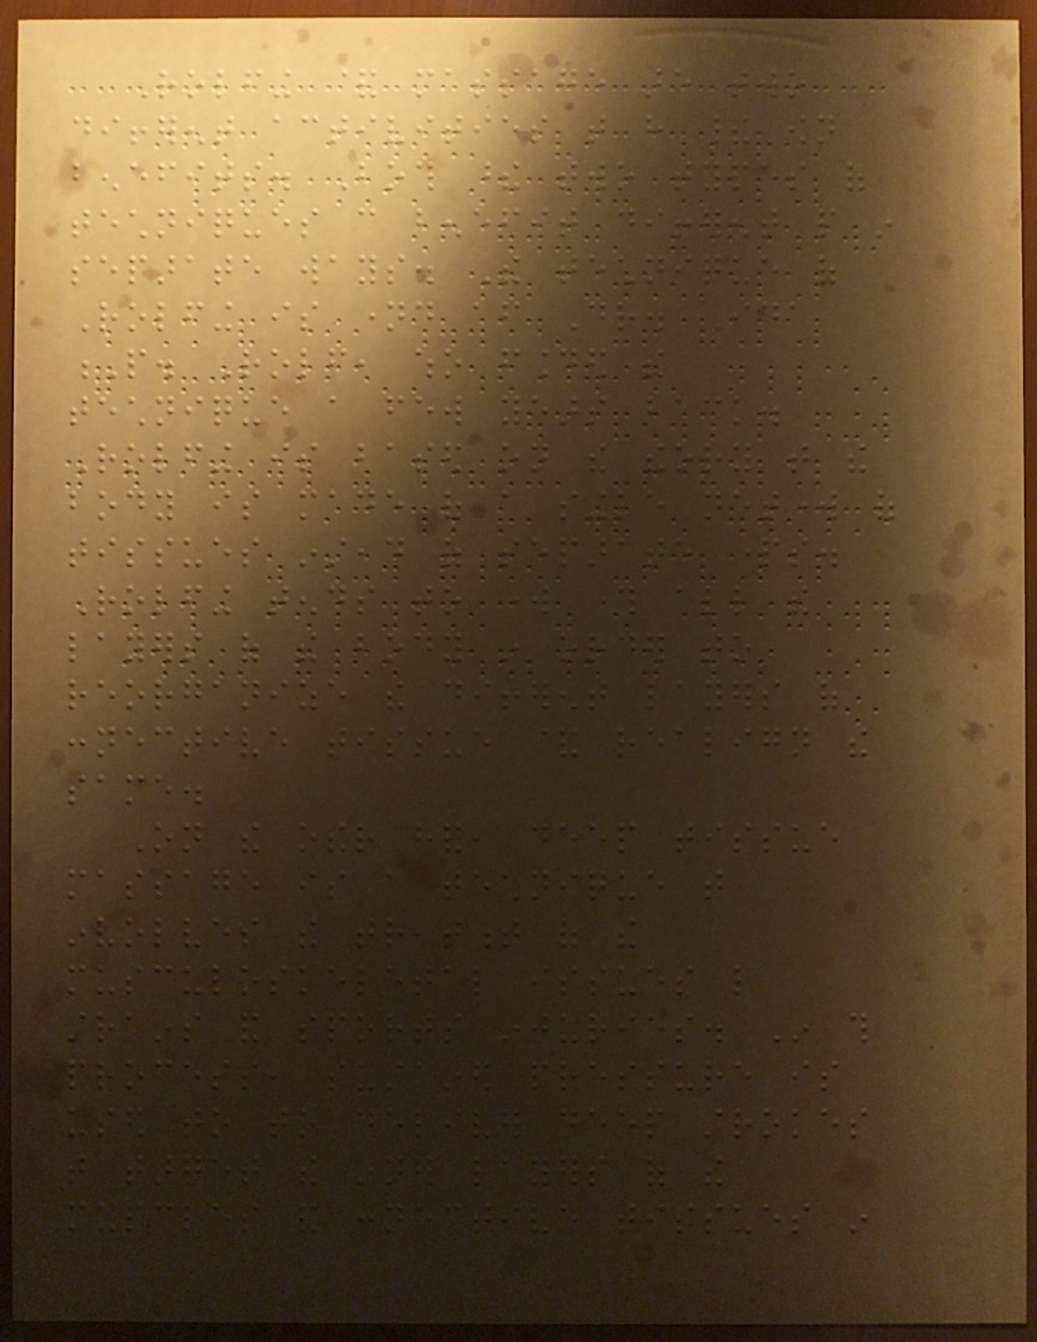Rolfing & massage are two
different activities that have their own
benefits. Both these two types of
techniques can benefit different people in
separate ways. The technique of
Rolfing is named after Dr. Ida
P. Rolf, who founded the
technique a few years back.
Rolfing is based on the theory that the
body is made of a single network of
tissues instead of separate parts.
Rolfing tends to work through all the
layers of the body in order to
reorganize the different layers of
connective tissue & realign the
same.
On the other hand, deep tissue
massage is a technique that
involves the treatment of the
musculoskeletal issues like
strains and sports injuries. In this
process, sustained pressure is
used to to deliver deep strokes
that target the inner layers of the
muscles and connective tissues in
